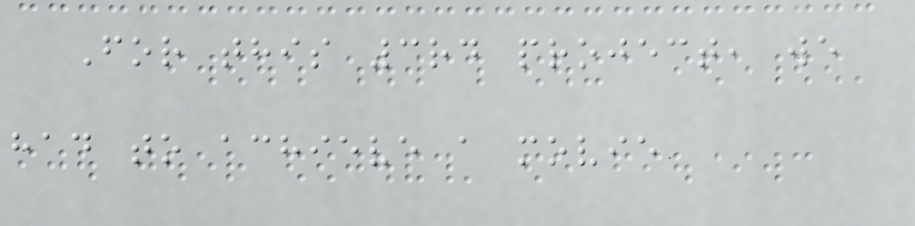For this 3rd project, we
had to achieve a movie
